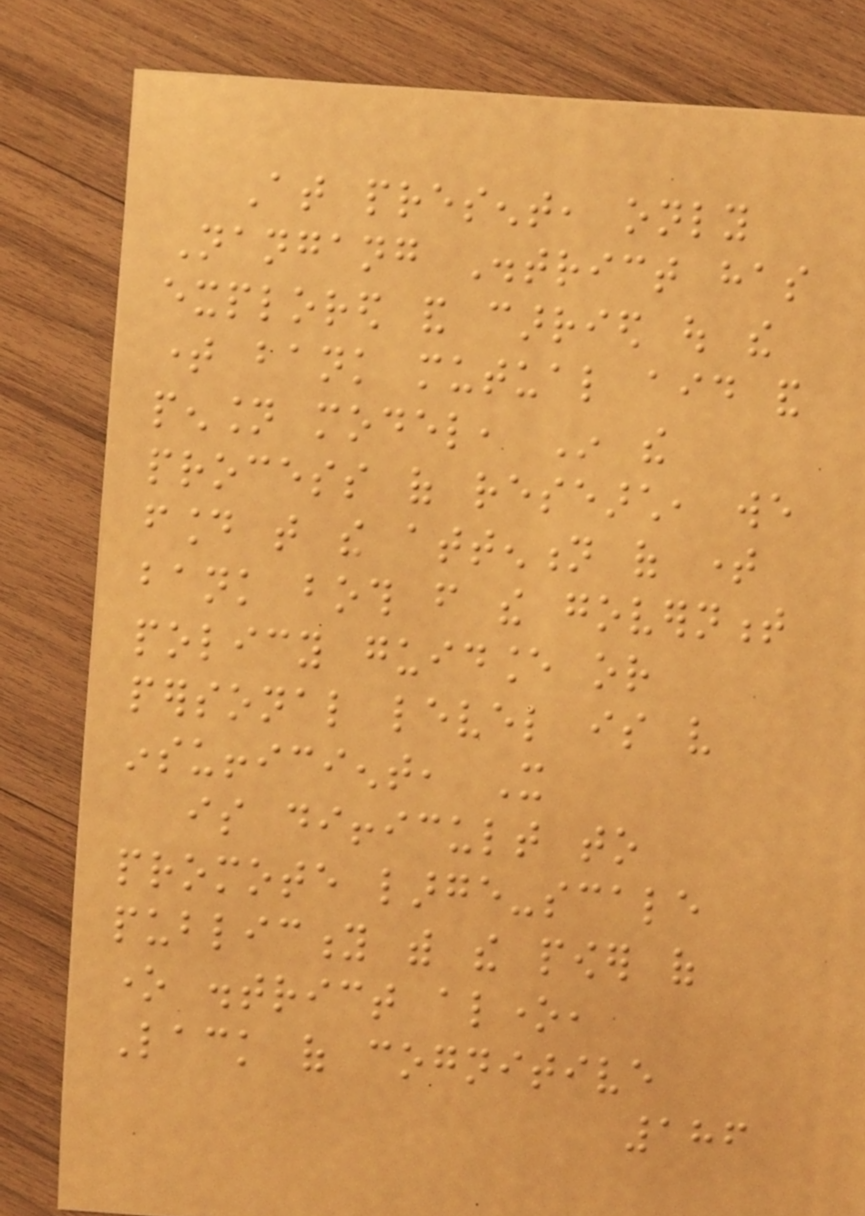At present, only
Nangang District has
explored and carried out the
time bank mutual aid and
pension model, In the
process of research, we
found that the attention of time
bank both from the government
policy guidance or
personal level is very
insufficient, It
is difficult to
promote large-scale
publicity with the power of
one district alone,
Lack of cognitive
186
